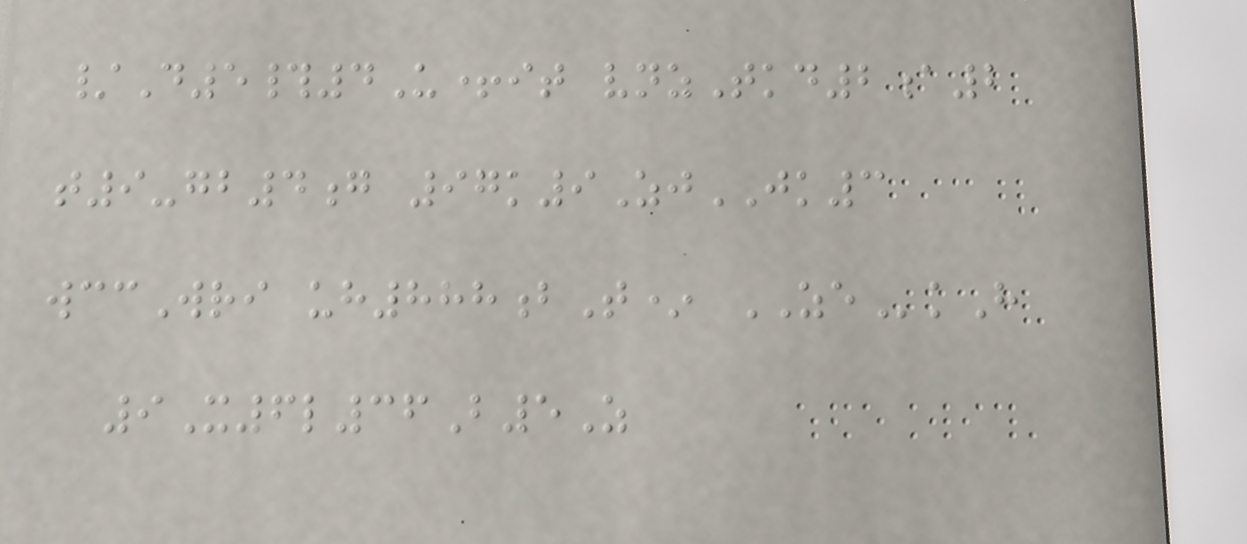/D5#4U+it vnzTkd2a2
t9-gb4g 97k9ZjJK3
wccWri uh888bT* ZEkH
9X6l36B5Z
